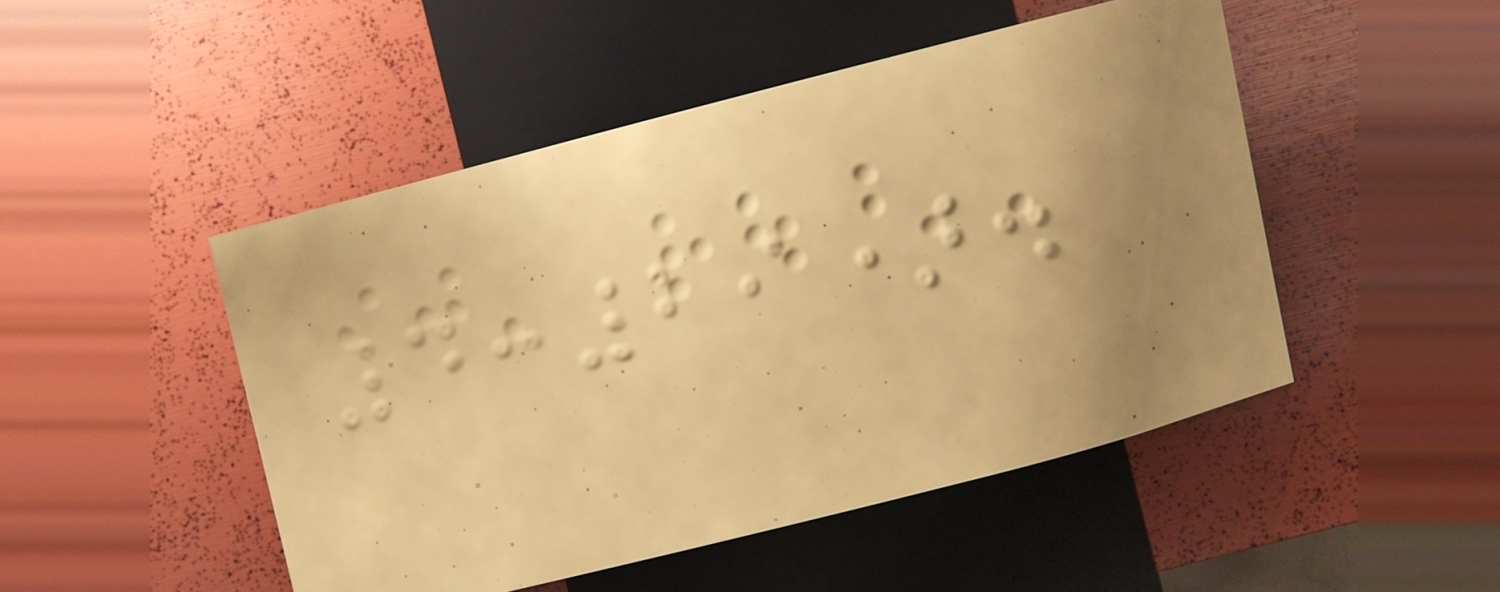4:29).
